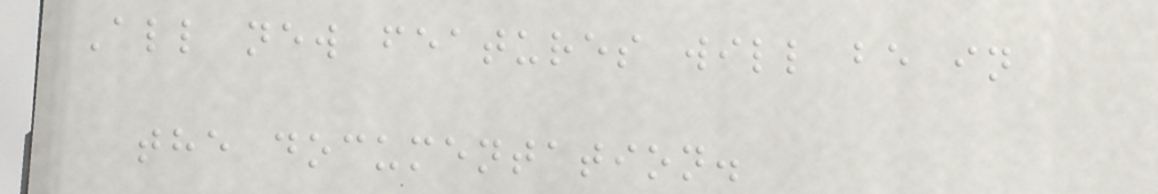All new features will be in
the documentation.
